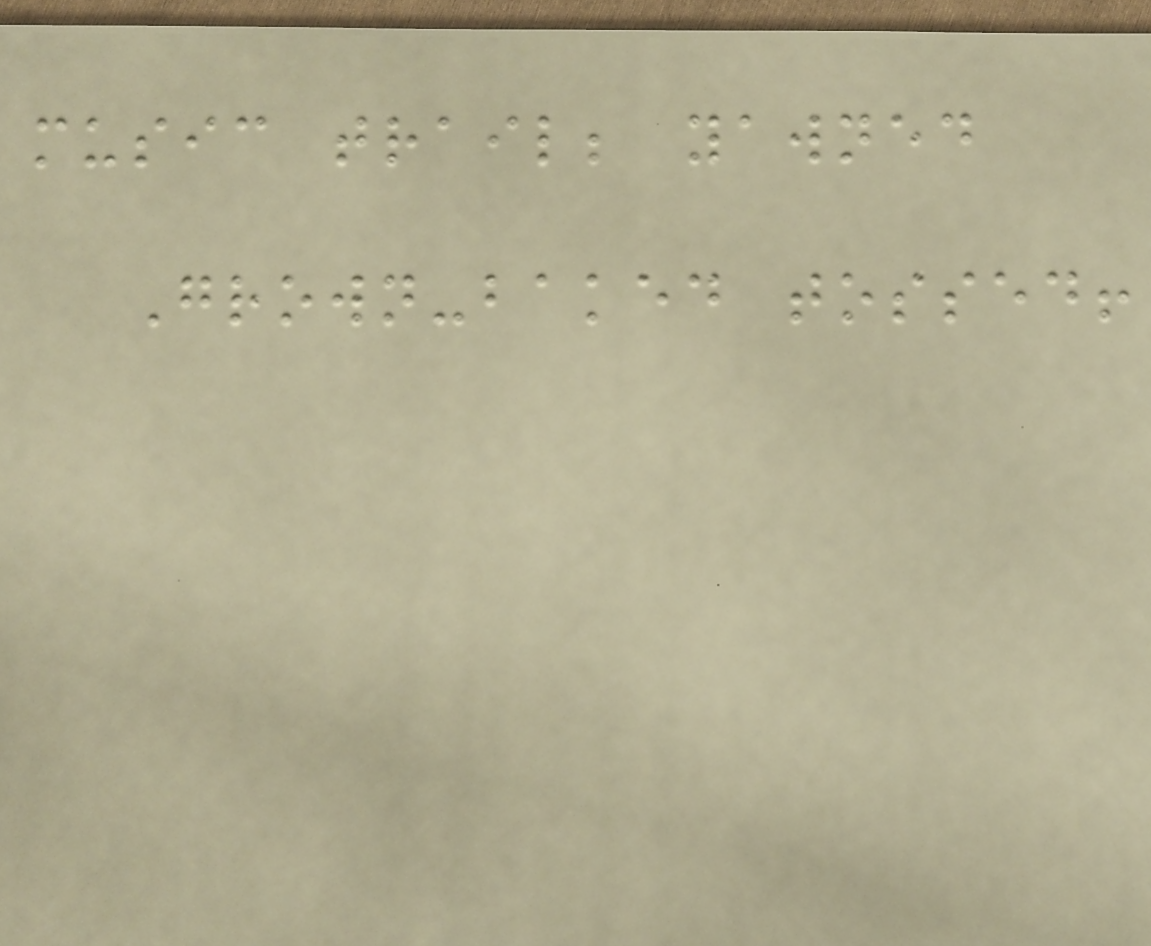music trail; yawned
Grown-baked tossed!
